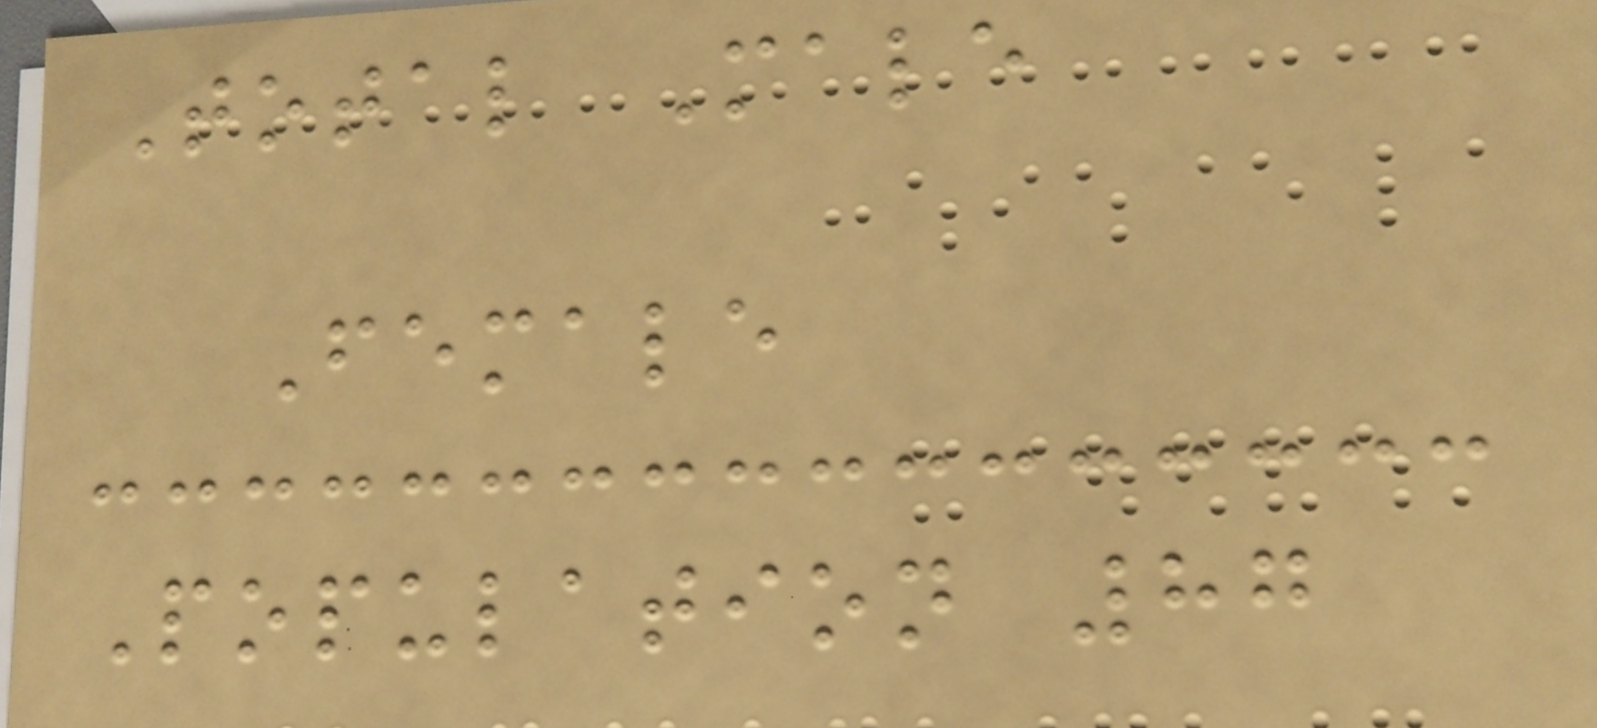Total Male
Female
Population 87
